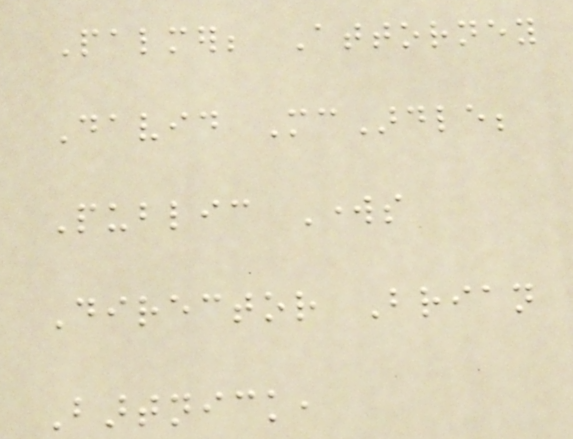Palmer; Attorney
David McArdle;
Public Works
Director Brian
Bartnick,
